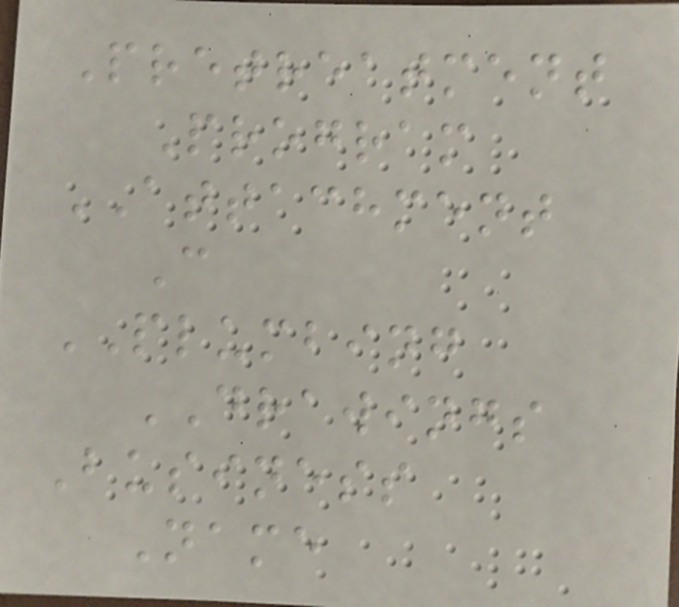Pretreatment
Program
ATTACHMENT
C
PLUMBING
DRAWINGS
Business
Name
